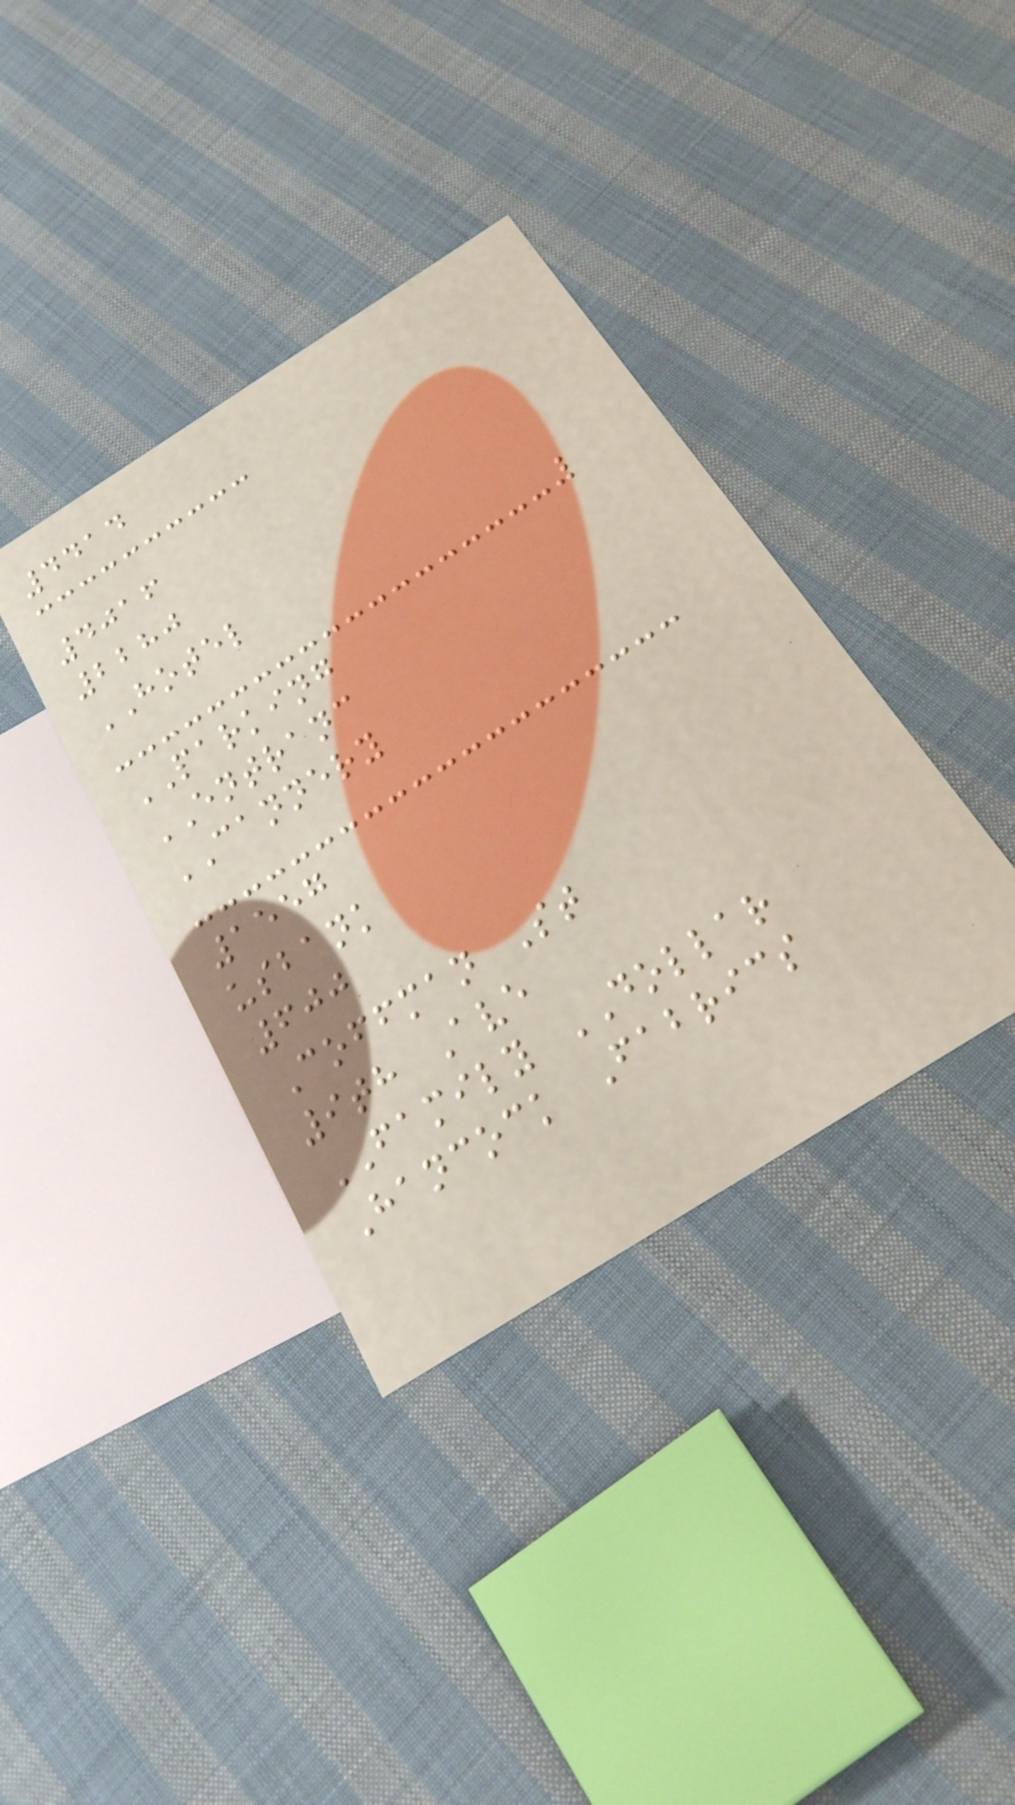4414
4016
2280
HOTEL
PARKING
ENTRANC
CANNERY
1557
usbank
600
Coffman St
9th Ave
FAMILY DOLLAR
Hancock Fabrics
